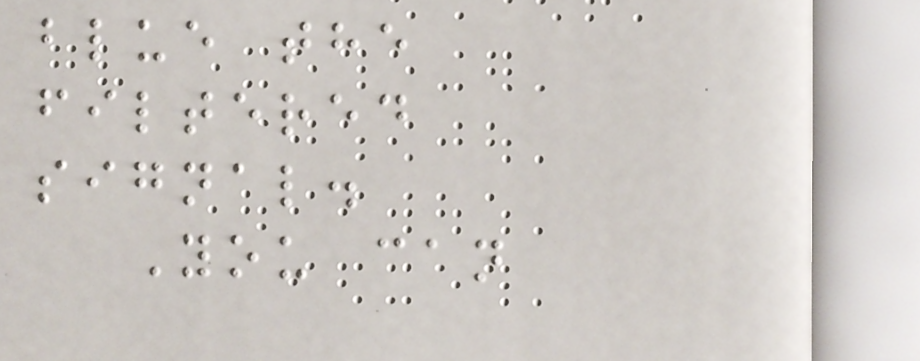blue the
filtered
signal.
You can
